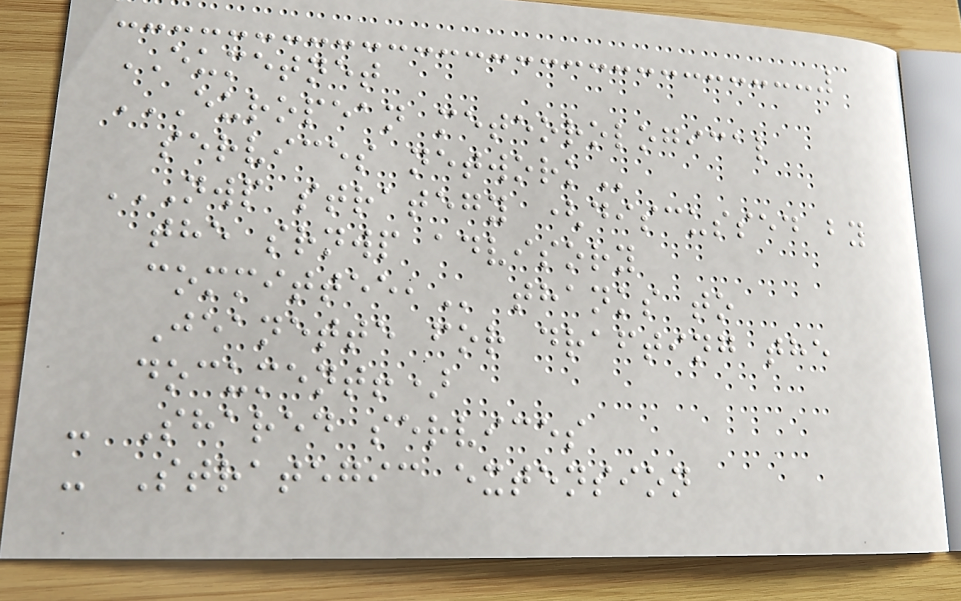EUMETNET
EUROPEAN METEOROLOGICAL
SERVICES NETWORK
NWP STRATEGY (DISCUSSED BY
THE SRNWP ADVISORY
COMMITTEE, thanks to
Jeanette for drafting the
document!)
- Shared services
- Strategic extension
